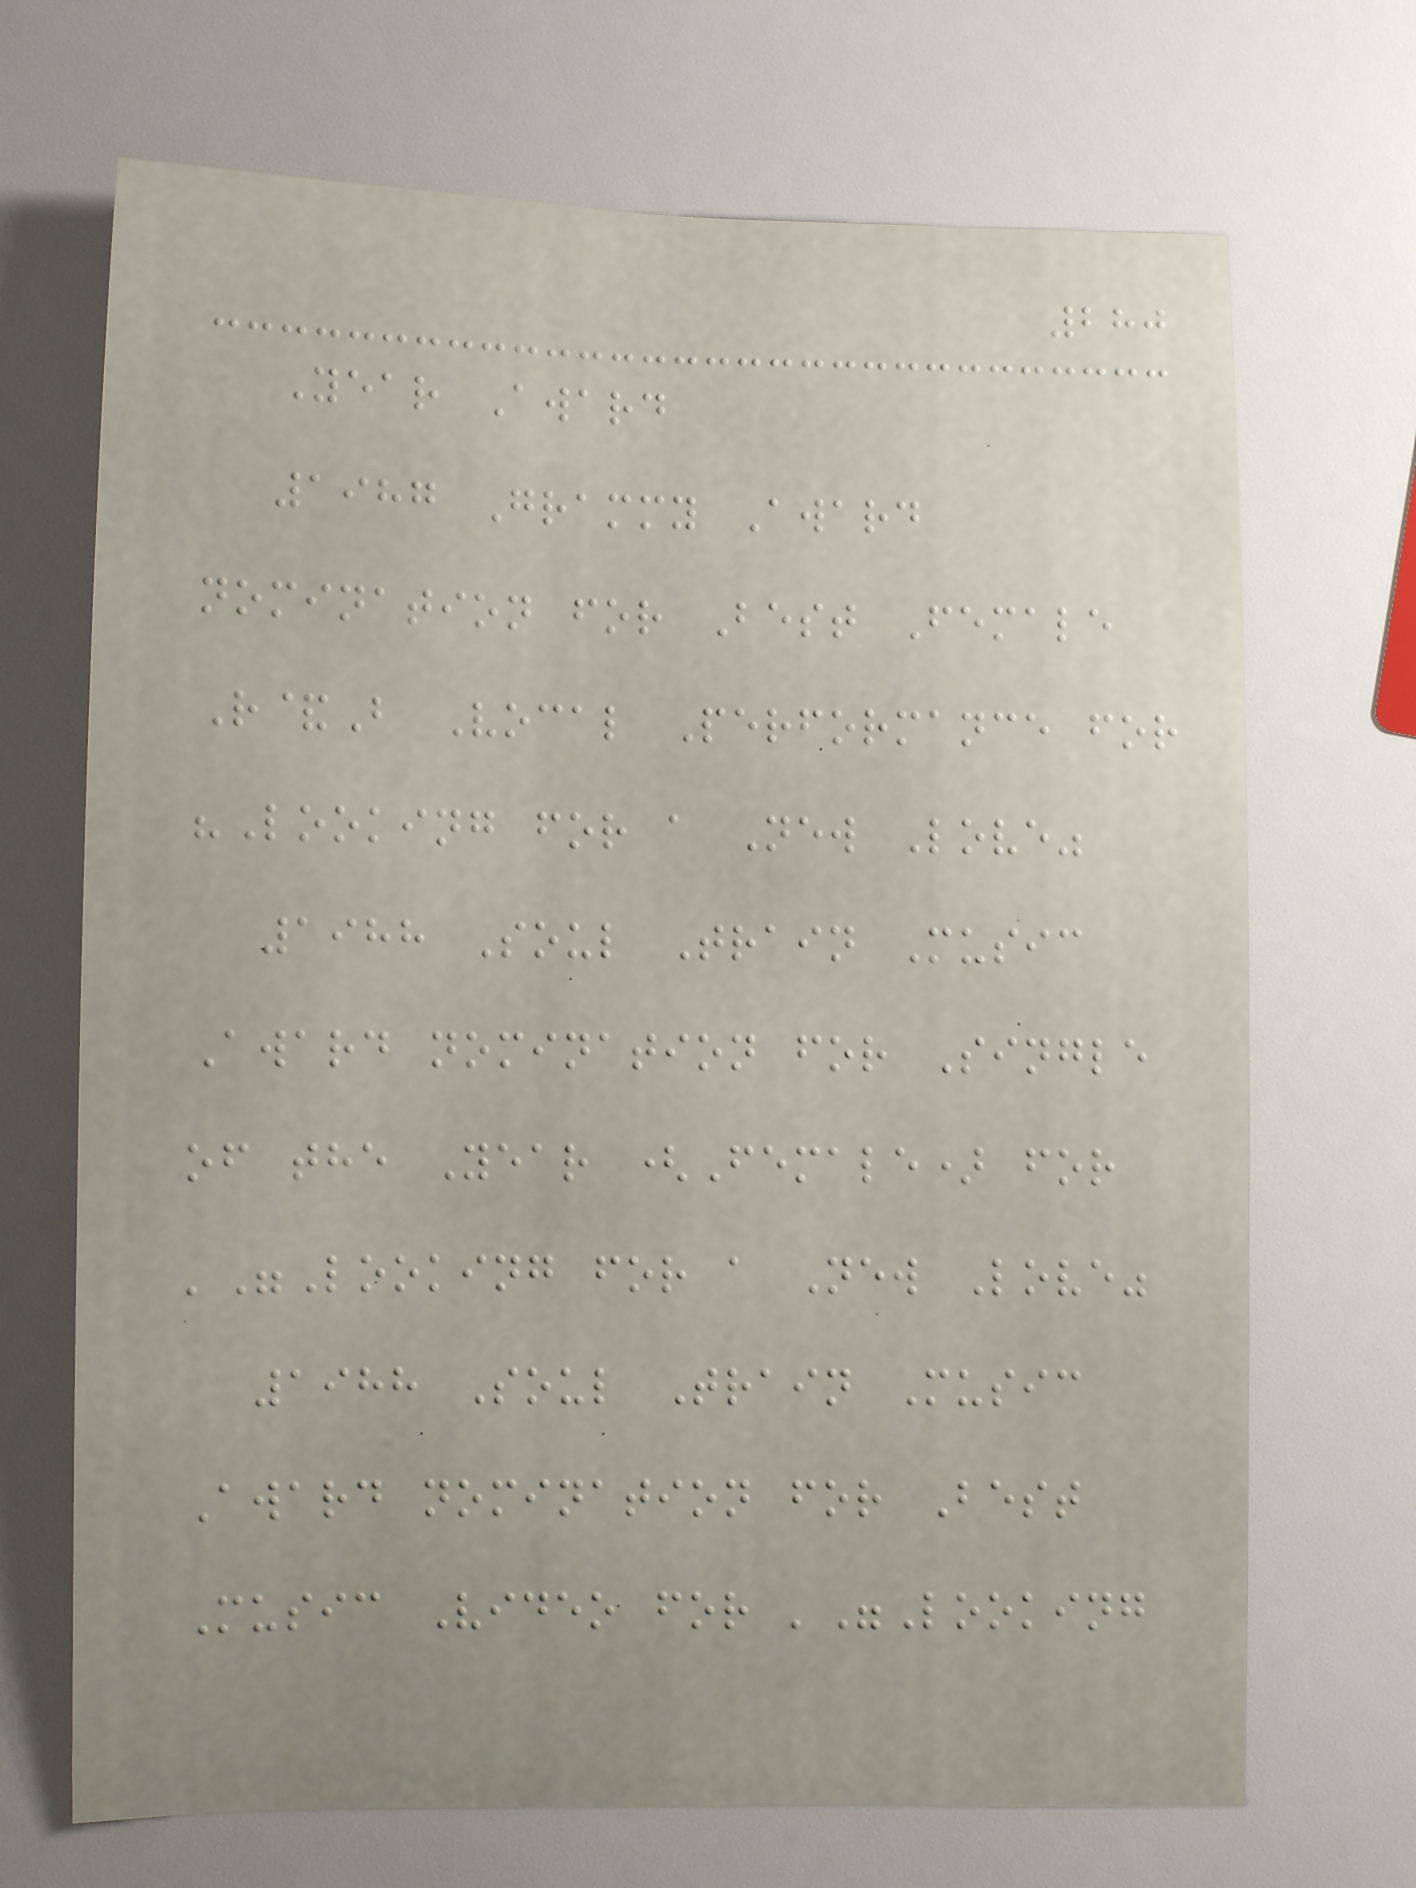280
Year Award
1987 Grammy Award
nomination for Best Female
R&B Vocal Performance for
"Looking for a New Love"
1988 Soul Train Music
Award nomination for Single
of the Year (Female) for
'"Looking for a New Love"
1988 Soul Train Music
Award nomination for Best
Music Video for '"Looking
